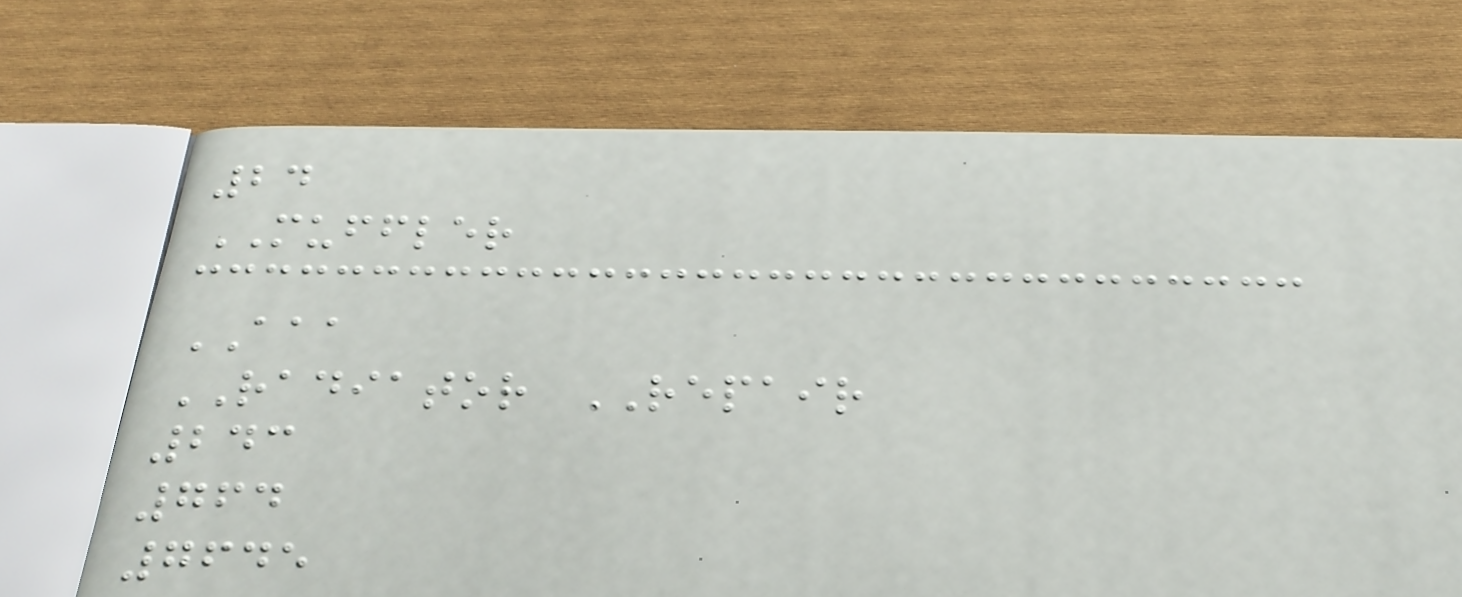24
MUFFLER
AAA
RADIATOR REPAIR
243
764
7645
